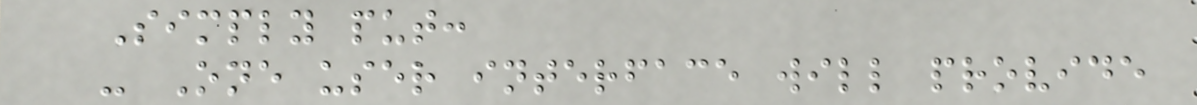Simply put:
- One user interface will provide
